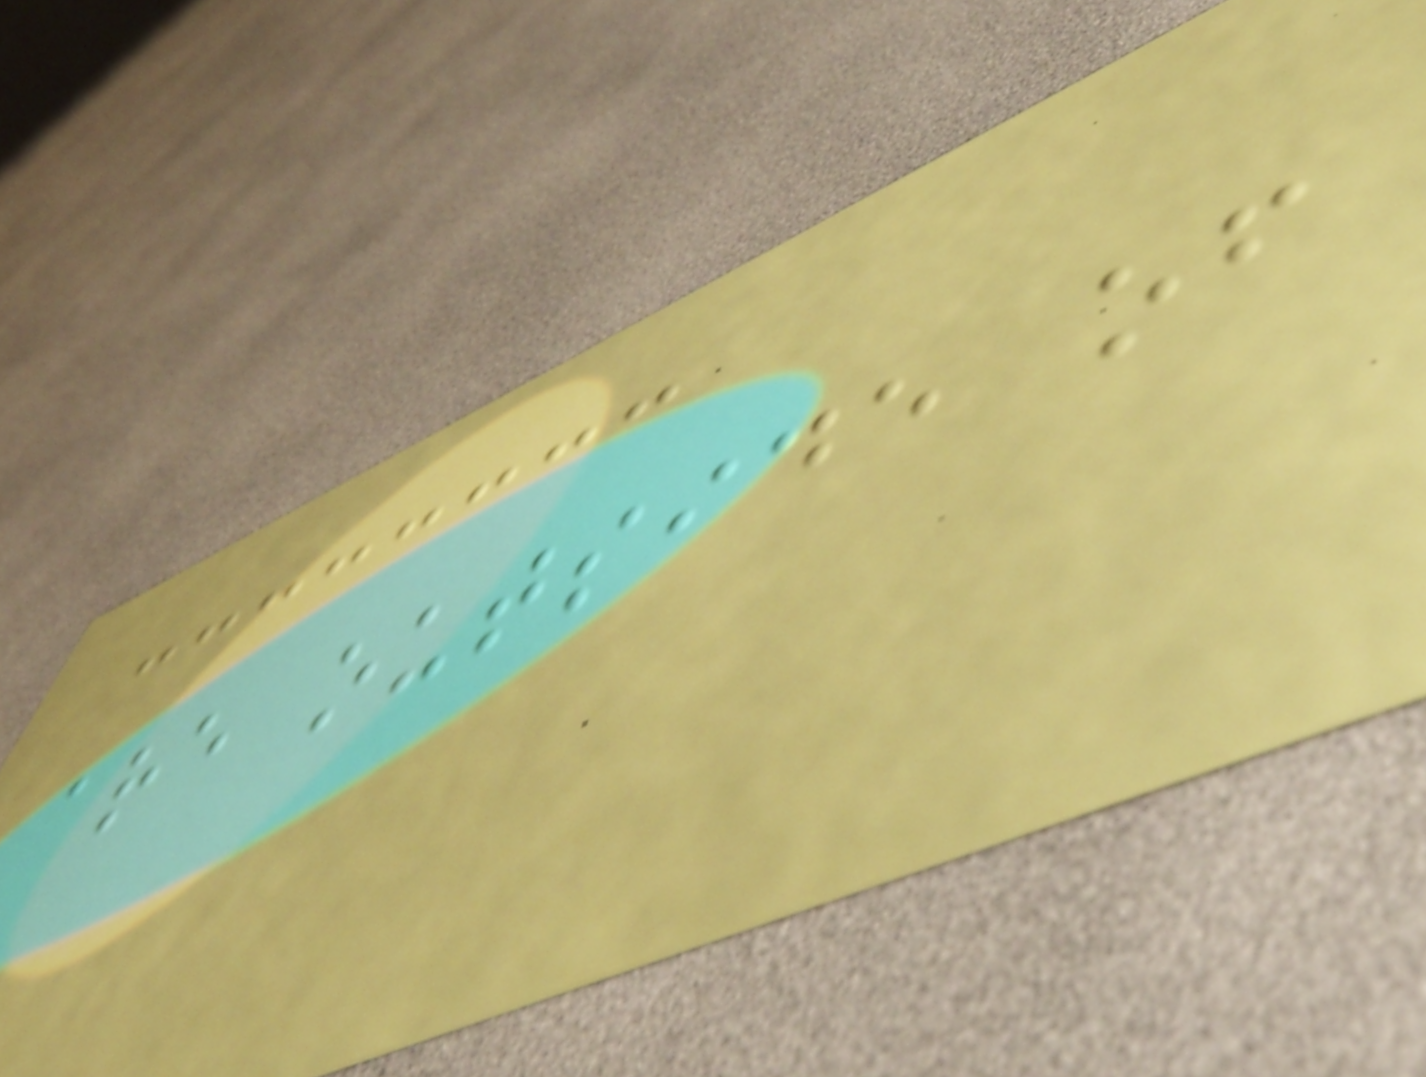are outside of
